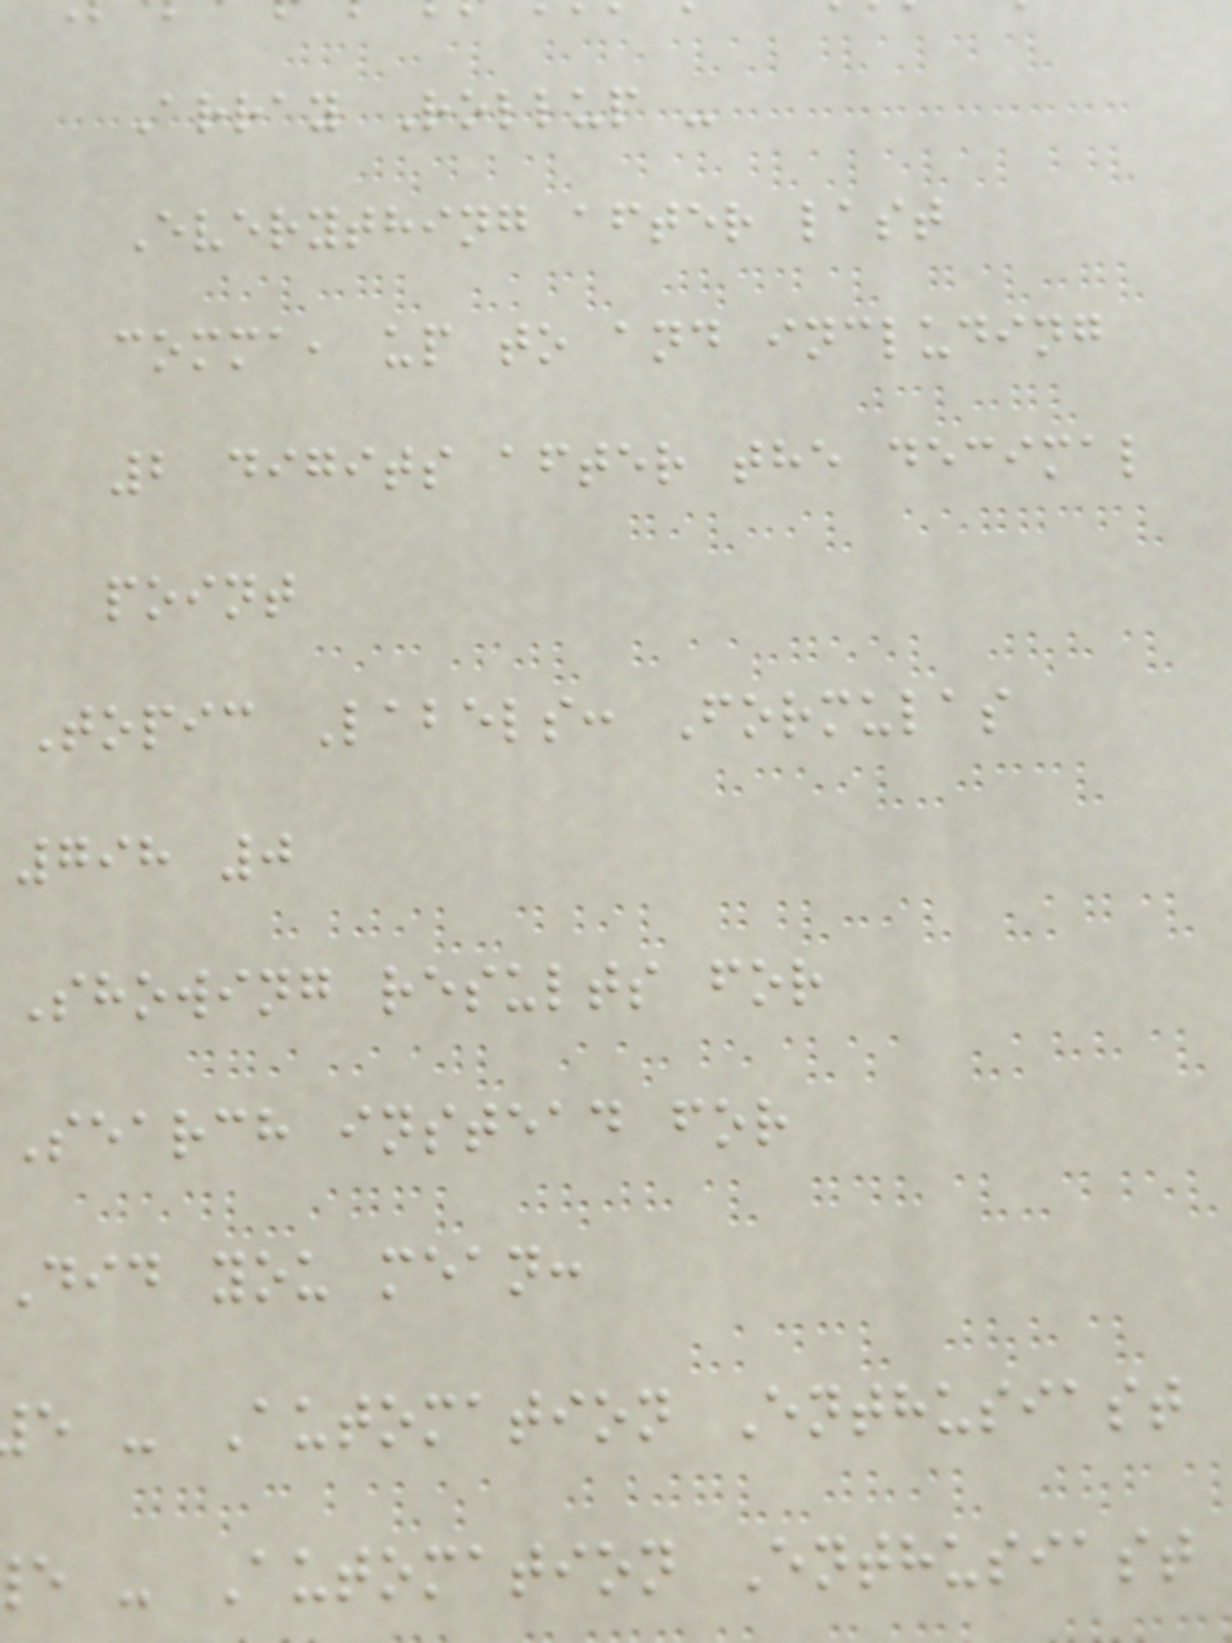Array Rollup -
Everything after last
comma, up to and including
2 digits after the decimal
point
Topic Labels: Formulas
798 0
Showing results for
Search instead for
did you mean:
e - Automation Enthusiast
e - Automation Enthusiast
